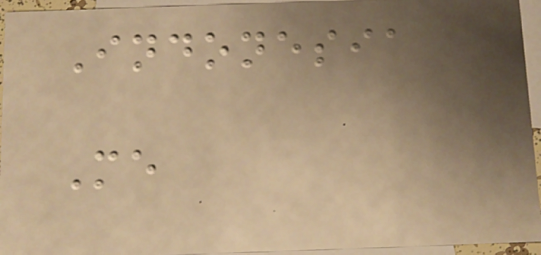Indonesia
Me
